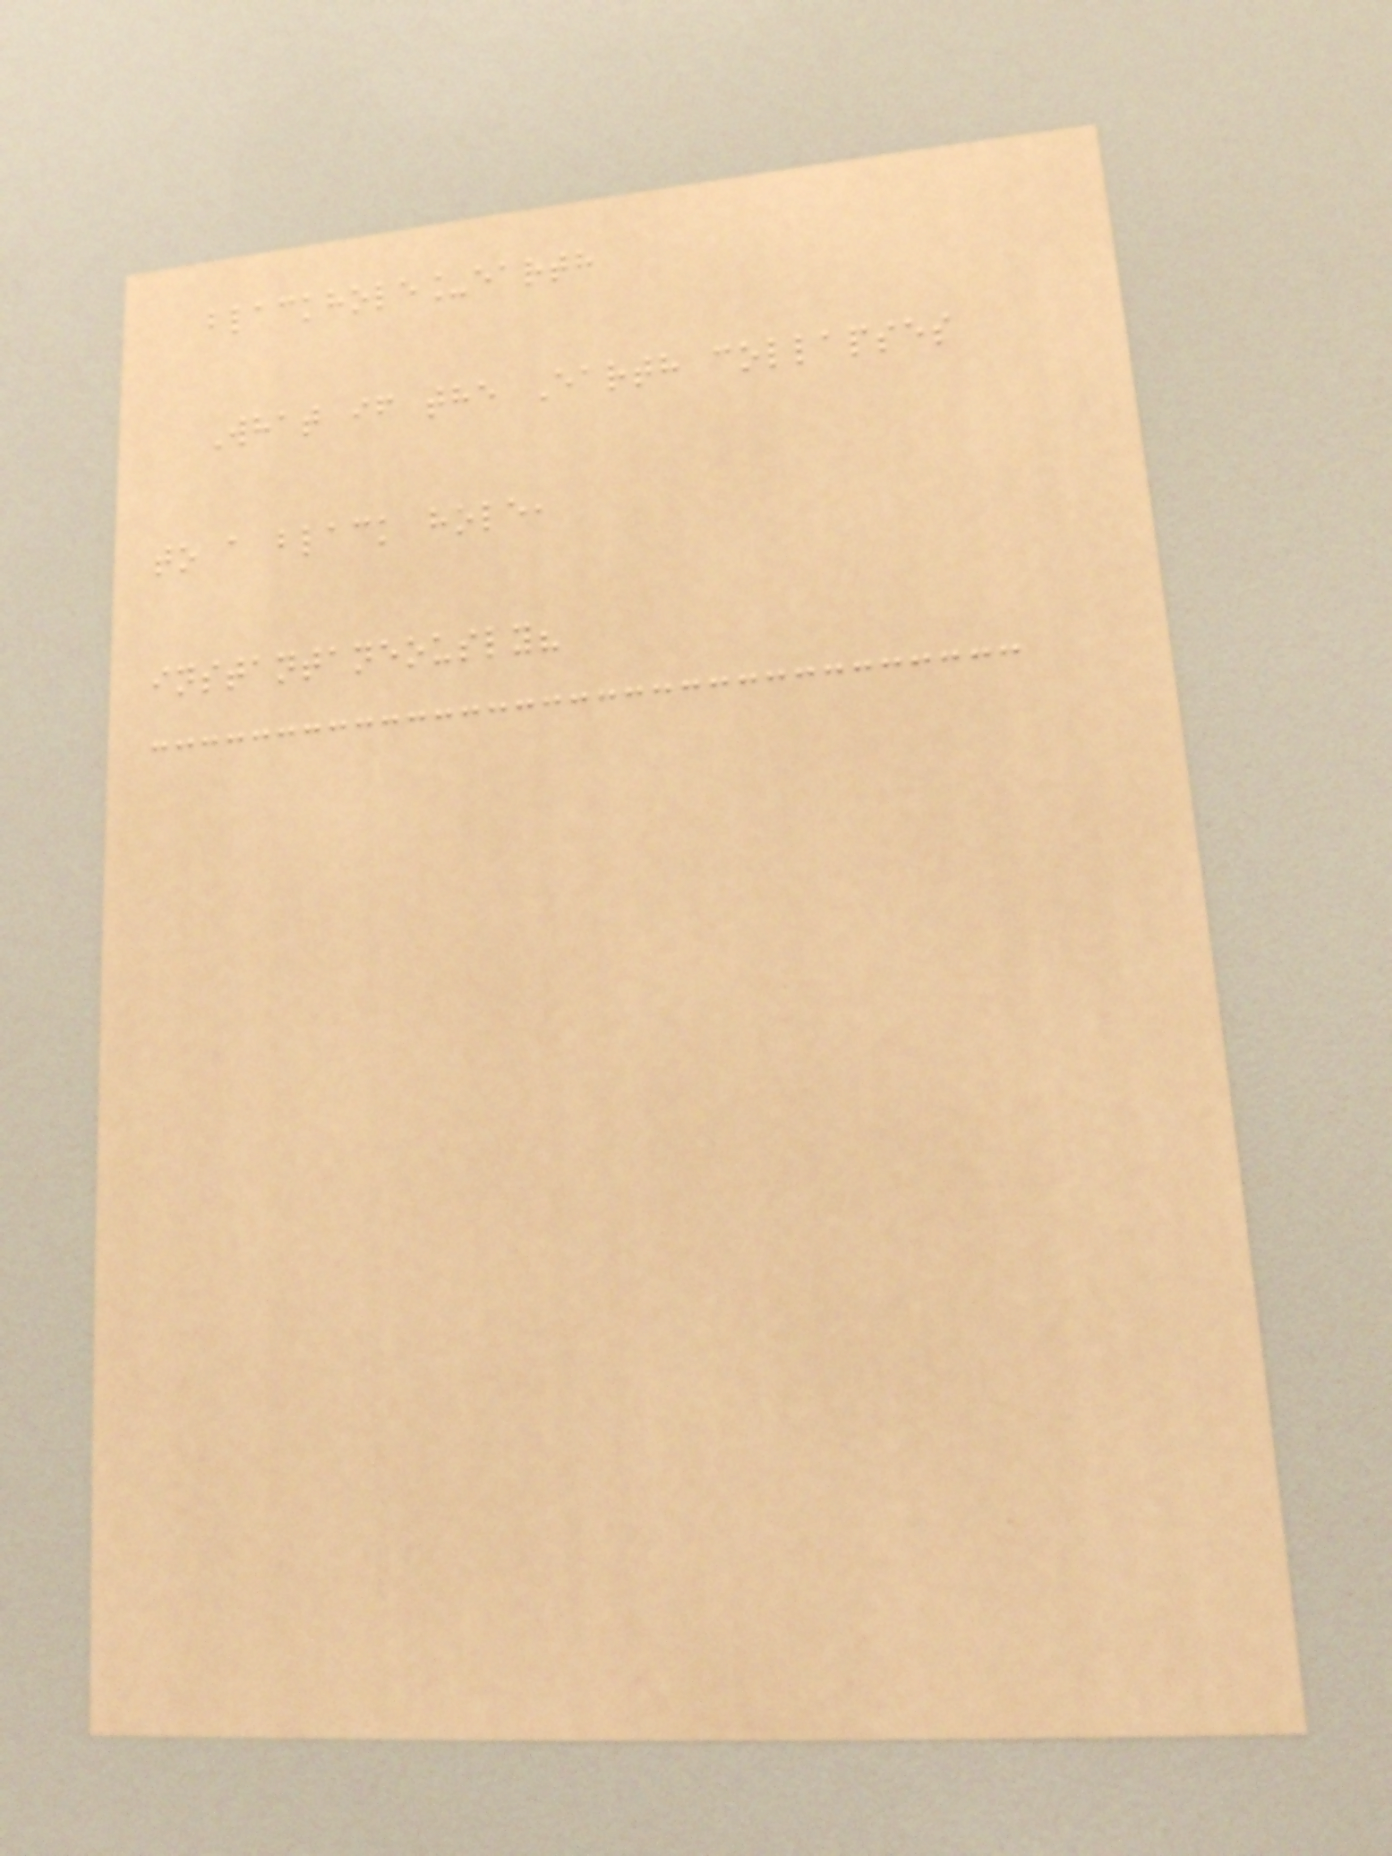blackhole_earth
What if the Earth collapses
to a black hole,
instantaneously?
